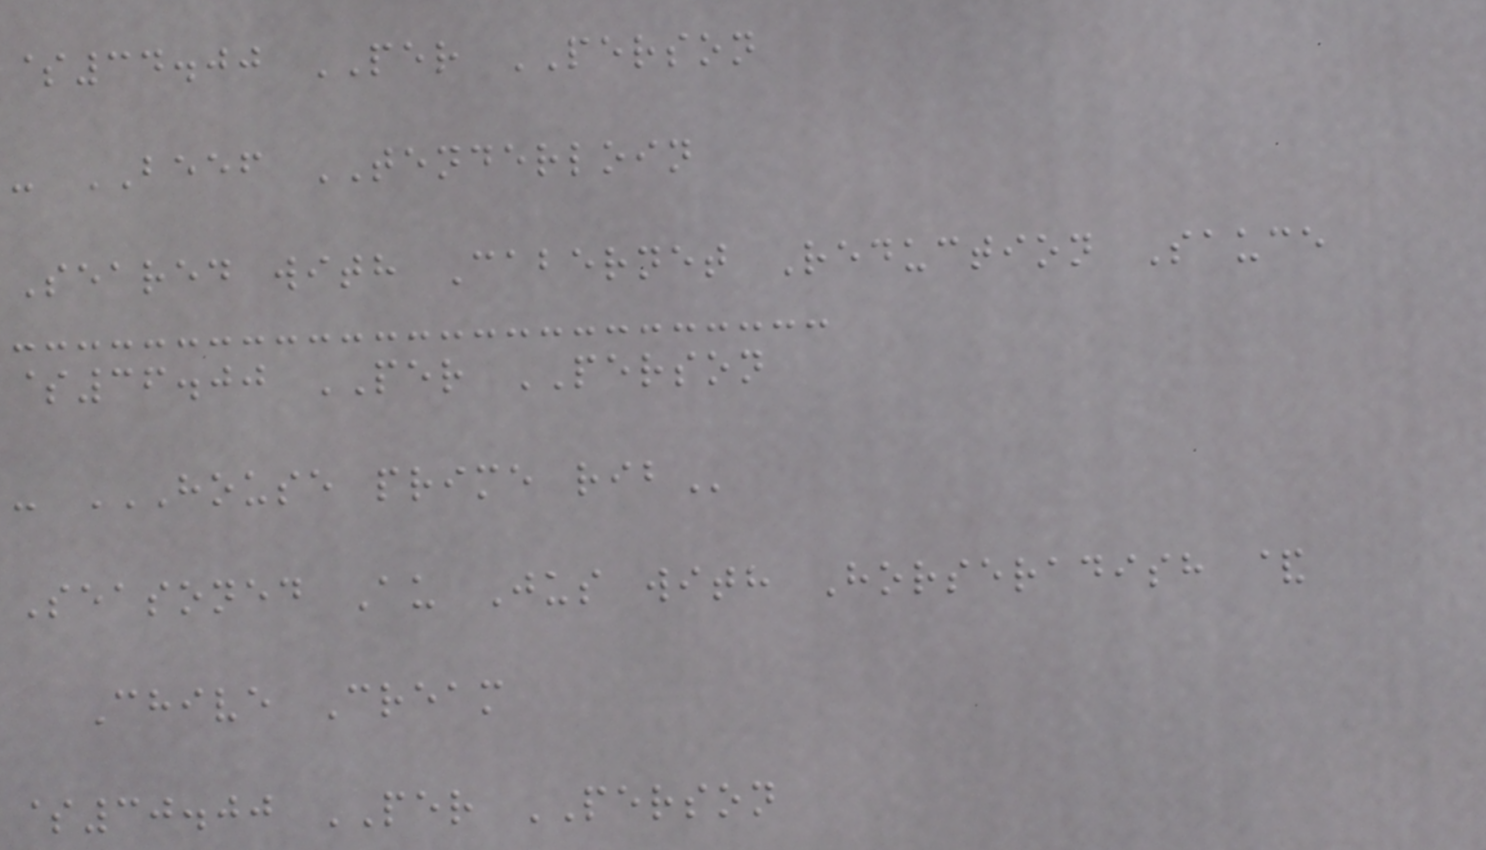$34.00 PER PERSON
- BEEF TENDERLOIN
Seared with Cabernet Reduction Sauce
$36.00 PER PERSON
- HOUSE PRIME RIB
Seasoned Au Jus with Horseradish &
Chive Cream
$30.00 PER PERSON
